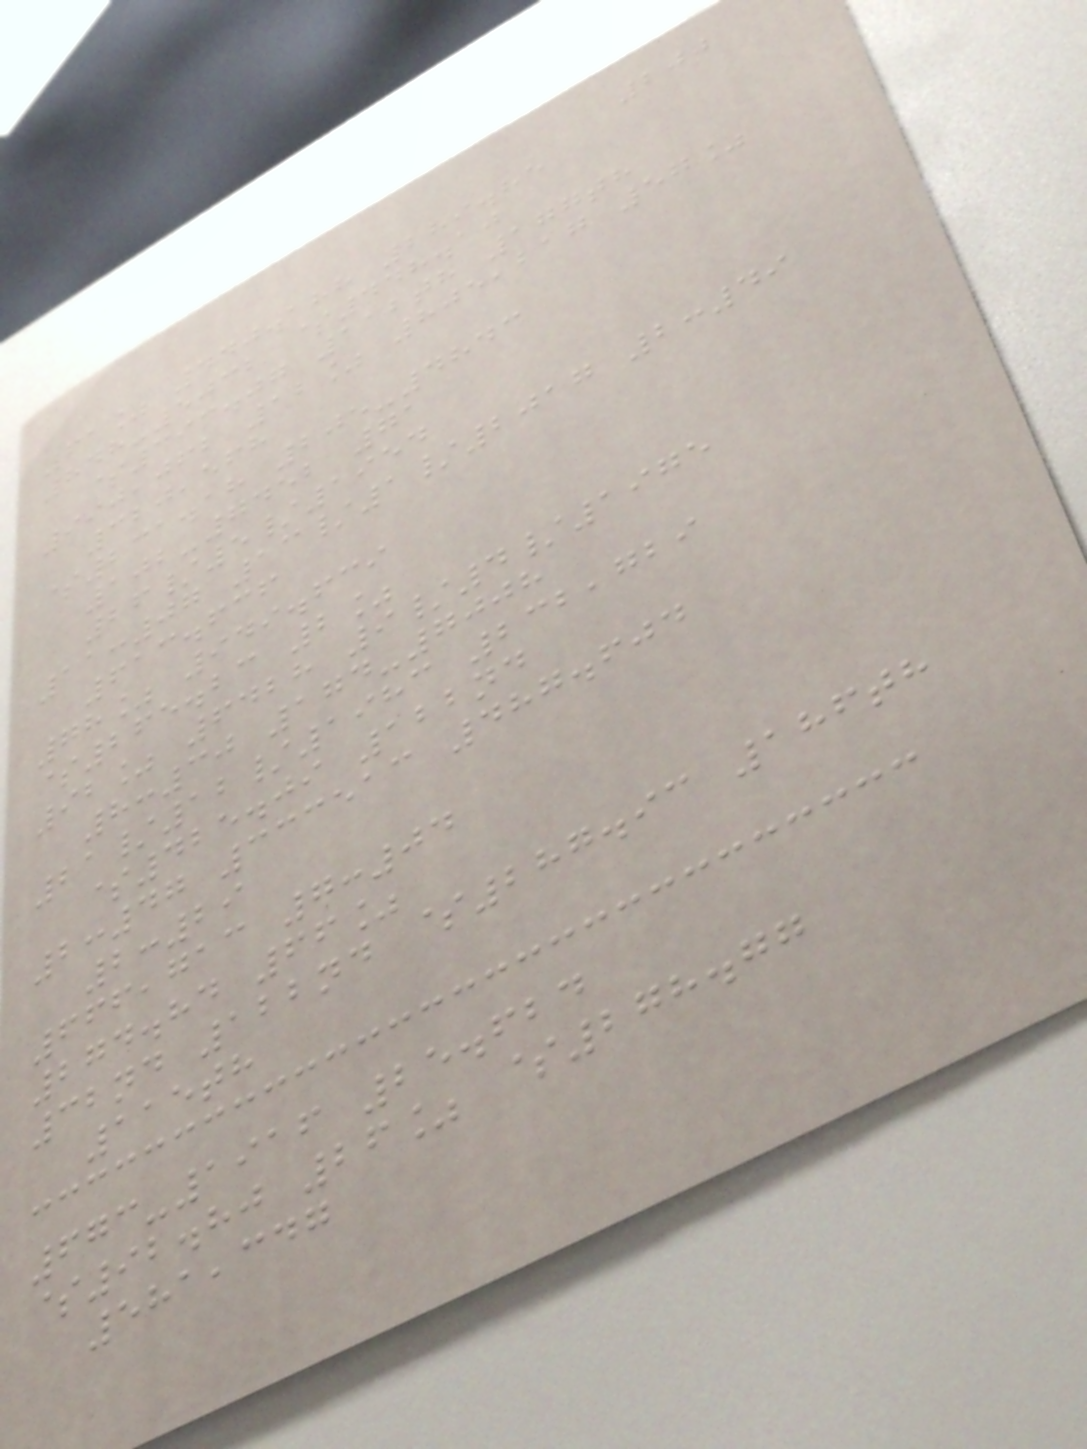200
61% 440.188 289.85
848-5032 $448.10
$393.07 112th 177th
990,062 12% 805,217 57%
320,568
$231.18 205-4843
102-7452 71
26/5/1954
11:07 13/1/2017 2:49
613.636
78% 949.639
$265.23 2%
92% 6428 9/4/1975
8:30 174-7008
21/12/1983 232,729
$425.09 122nd
2:47 333513 487.604
2:29
666,713 7:04
274.84 66%
32nd 122nd $287.93 186th
115th
673-1916 25.624
$92.80 26% $278.77
581,347
